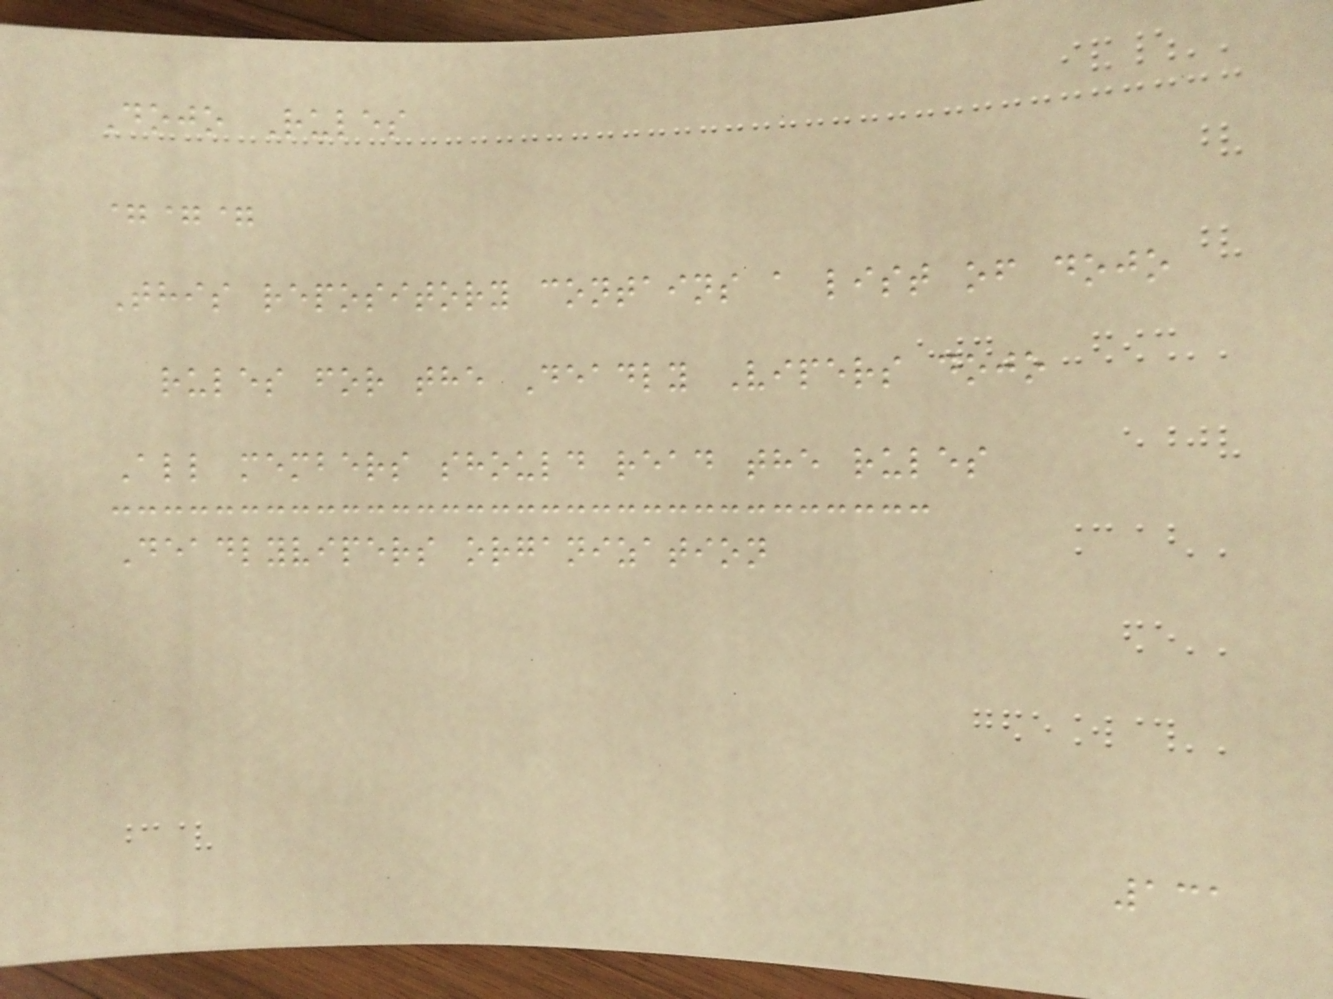Dojo Rules
===
This repository contains a list of dojo
rules for the Deadly Vipers dojo
All members should read the rules
Deadlyvipers organization
131
